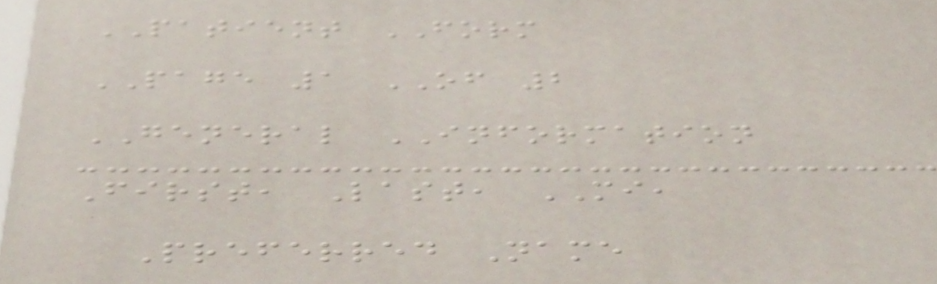PATIENT FORM
PAGE 1 OF 2
GENERAL INFORMATION
First, Last, MI,
Preferred Name
